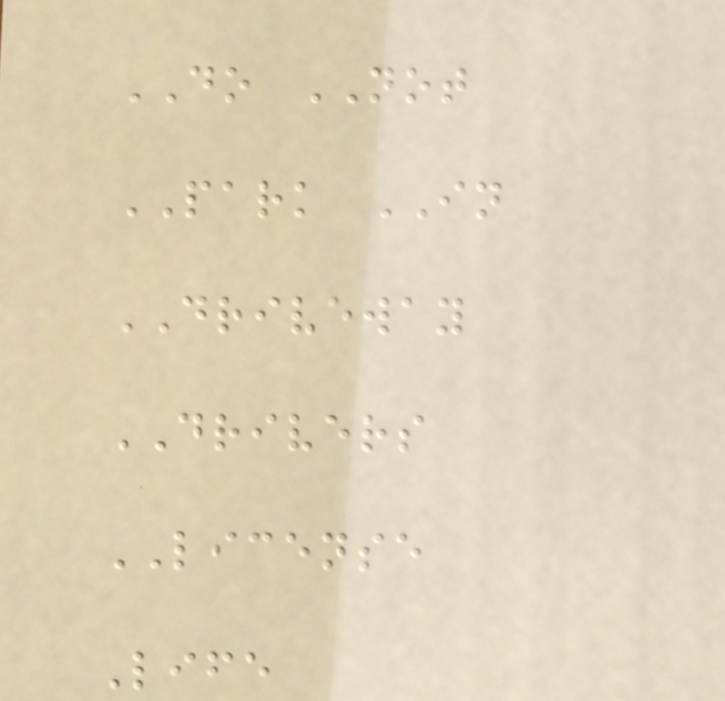DO NOT
PARK IN
DRIVEWAY
DRIVERS
LICENSE
Life
